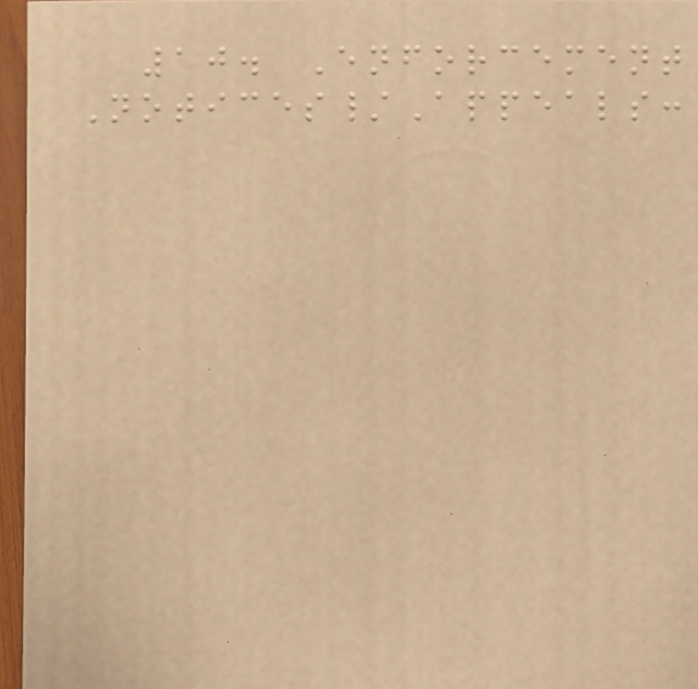10. Enforcement
Notices/Appeals:
